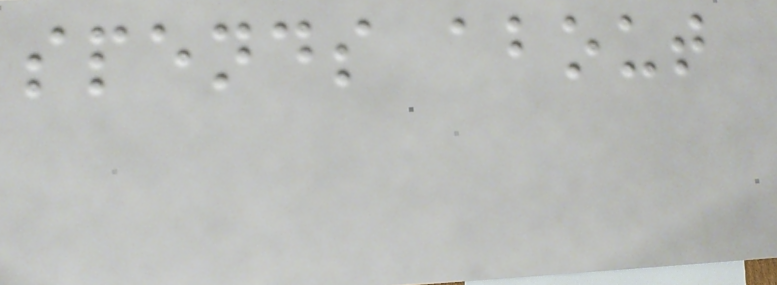spends about
